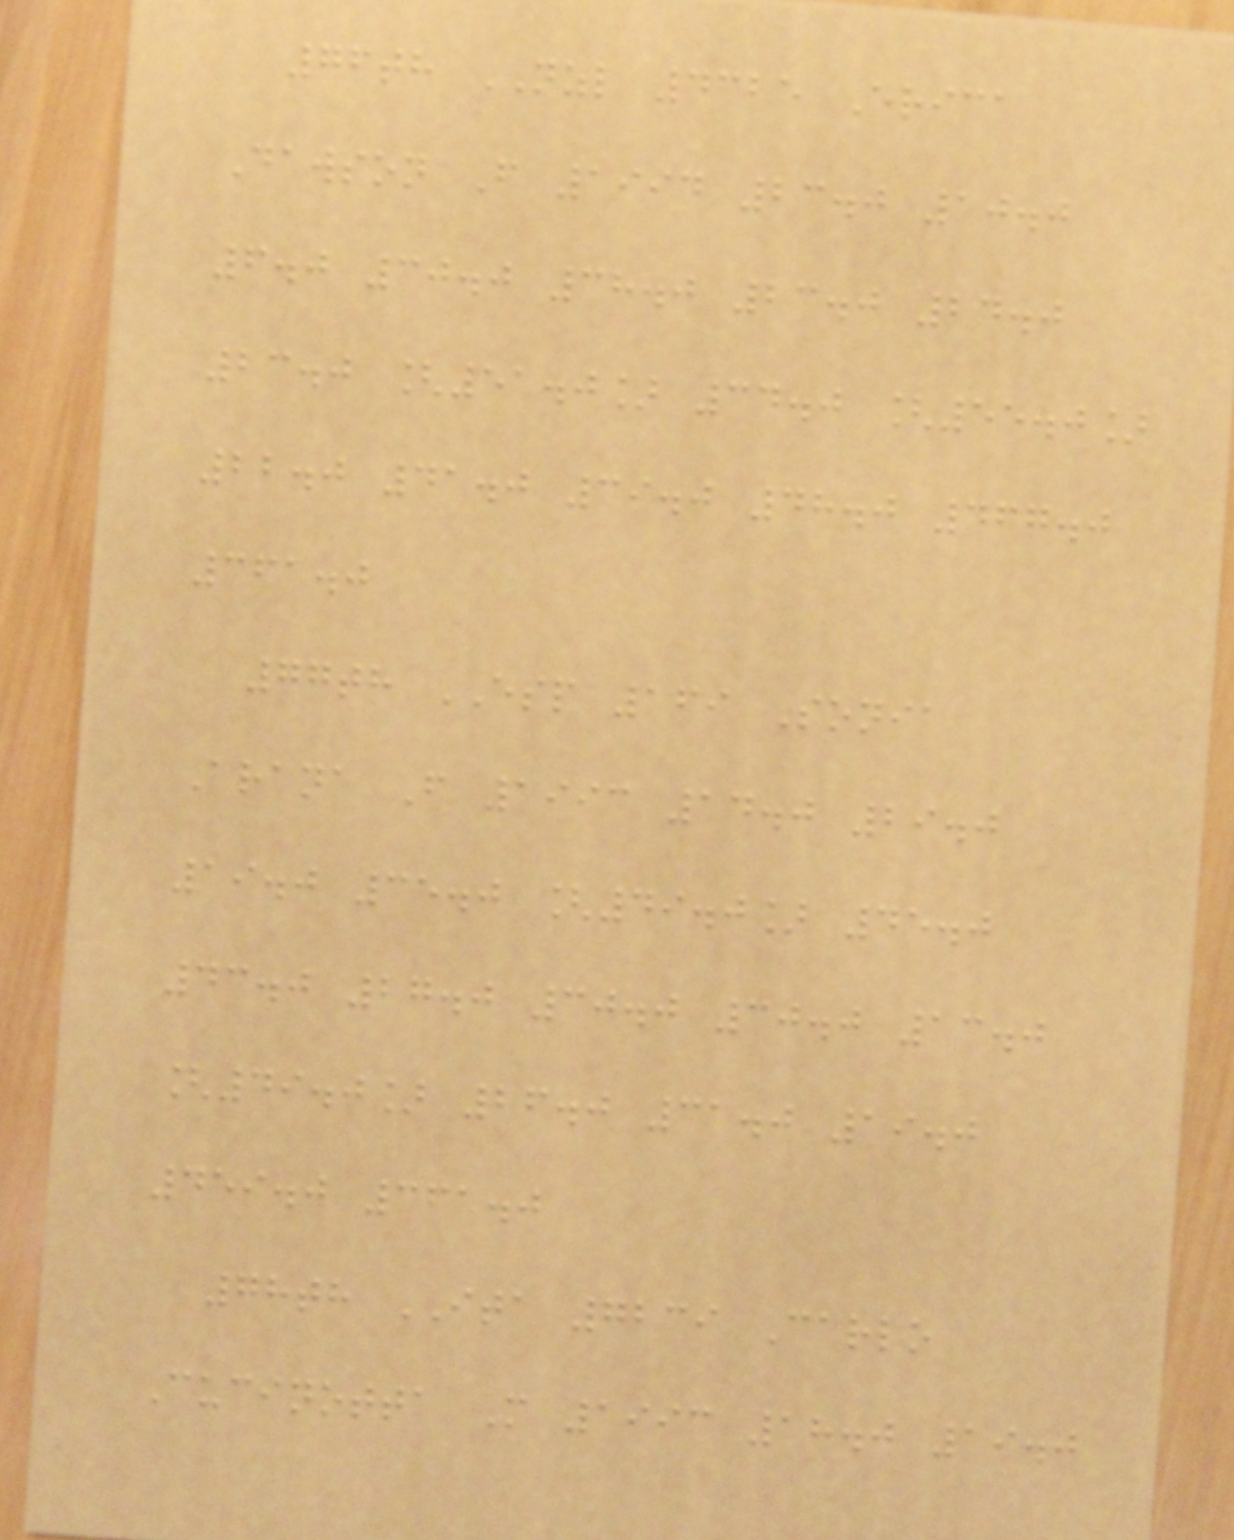76th NZL 4325 Erica
Dawson F 1994 23.0 10.0
6.0 30.0 38.0 23.0 24.0
23.0 [51.0] 34.0 [55.0]
22.0 41.0 39.0 48.0 467.0
361.0
77th ESP 169 Sonia
Arana F 1993 14.0 29.0
19.0 35.0 [49.0] 45.0
43.0 27.0 30.0 30.0 13.0
[49.0] 26.0 31.0 19.0
459.0 361.0
78th ITA 7239 Carlo
Cucinotta M 1993 18.0 19.0
